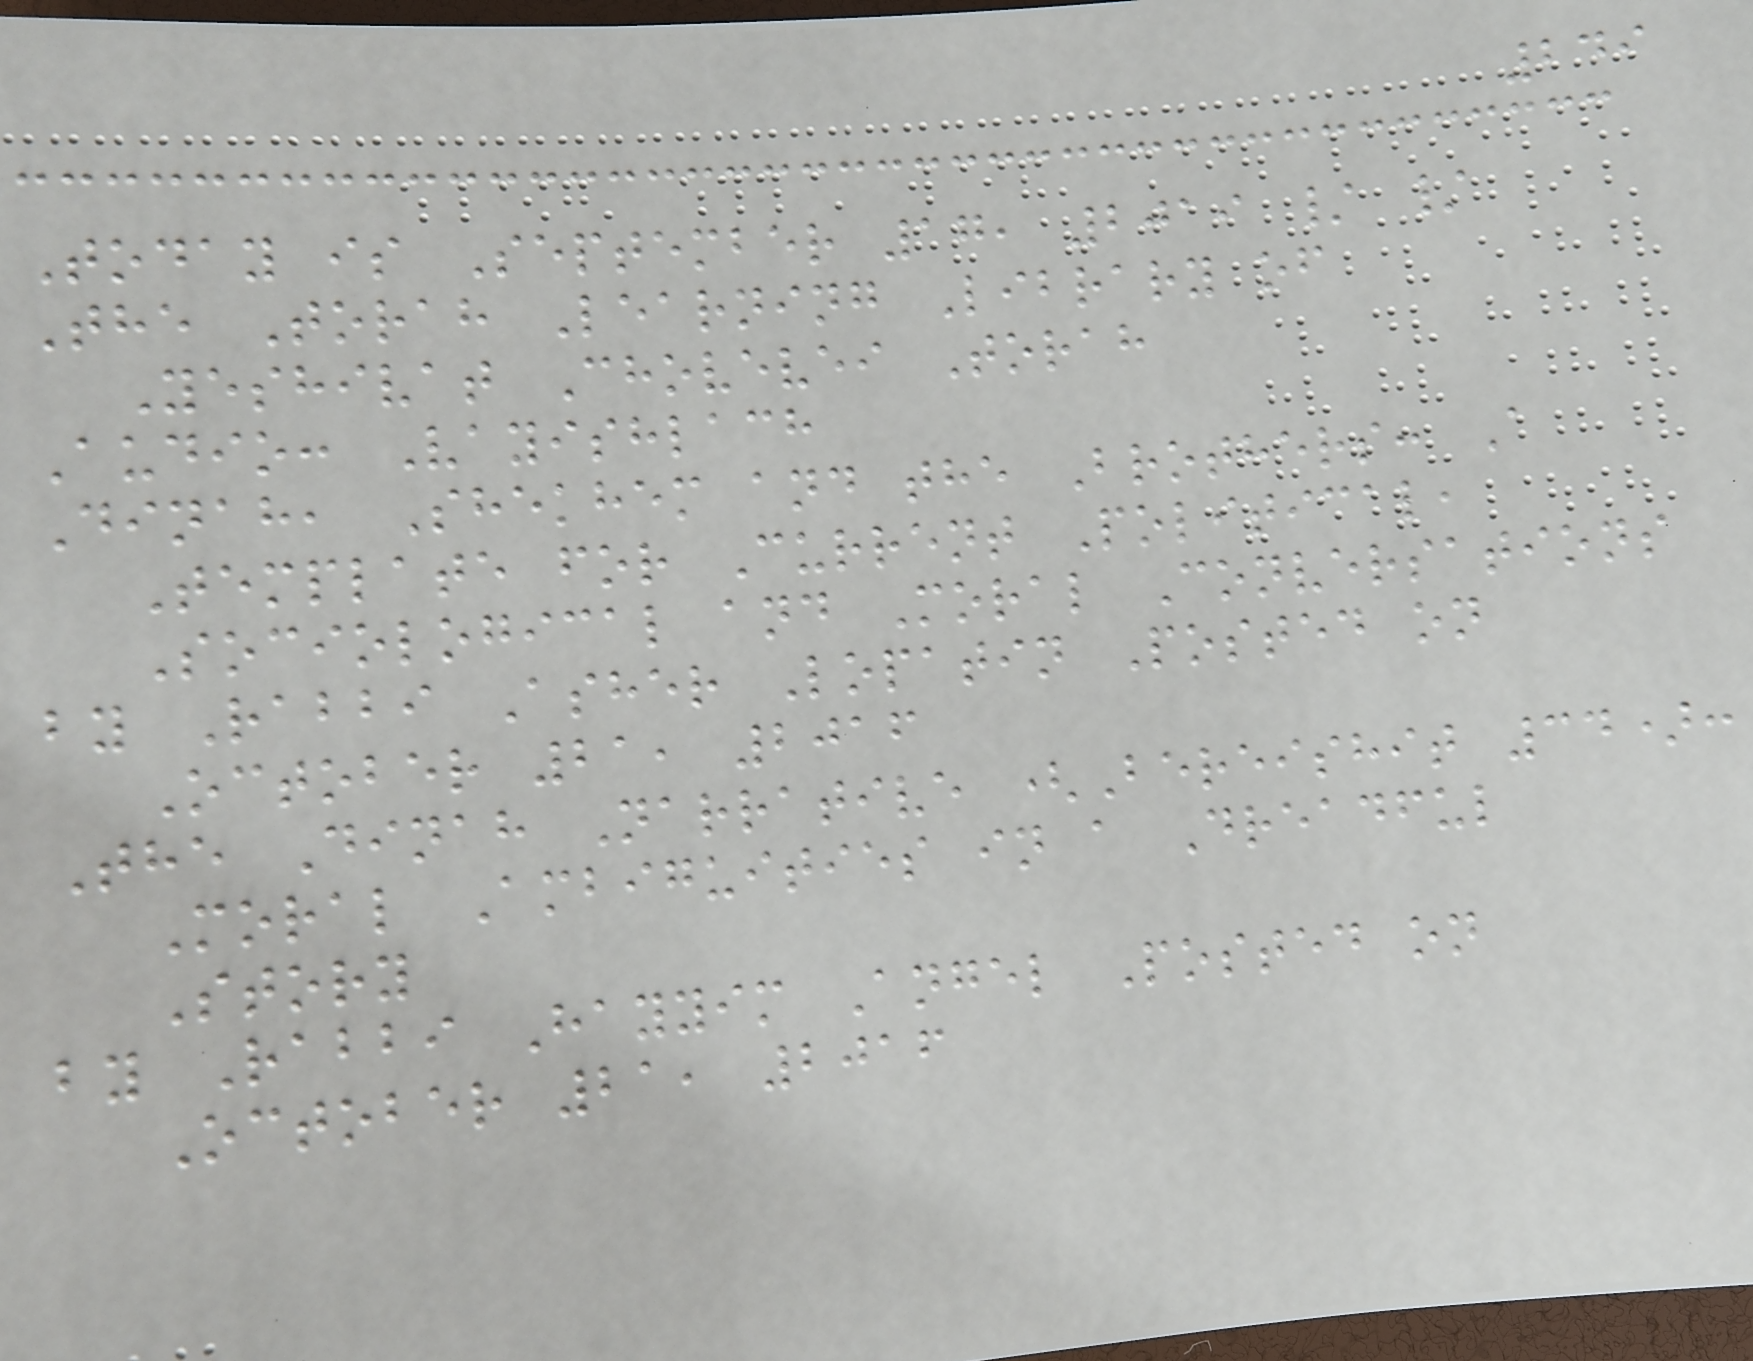249
Today is September 17, 2019 / /
The Torah Learning Library of
Yeshivat Chovevei Torah
Audio: Vayishlach
Dinah, Shekhem and the Brothers: A
Template for Current Political,
Sociological and Moral Conversations
by Rabbi Asher Lopatin Posted on
October 21, 2016
The Dinah Narrative (Bereishit 34):
Moral Ambiguities in a Dreadful
Story
by Rabbi Hayyim Angel Posted on
October 21, 2016
